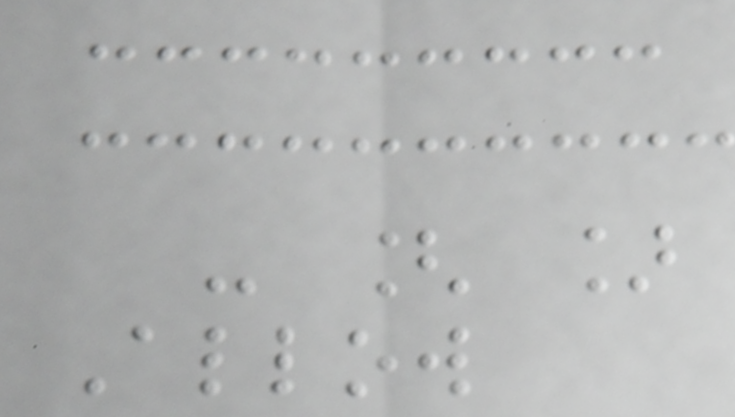- [ ]
Allow
